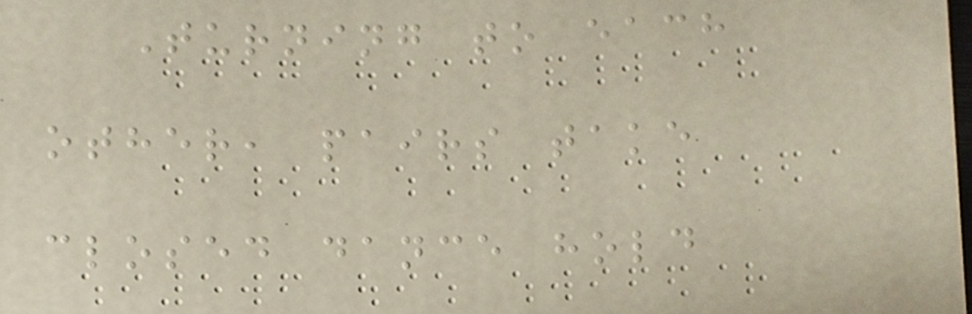Turning to each
other, pairs take
closed dance hold
